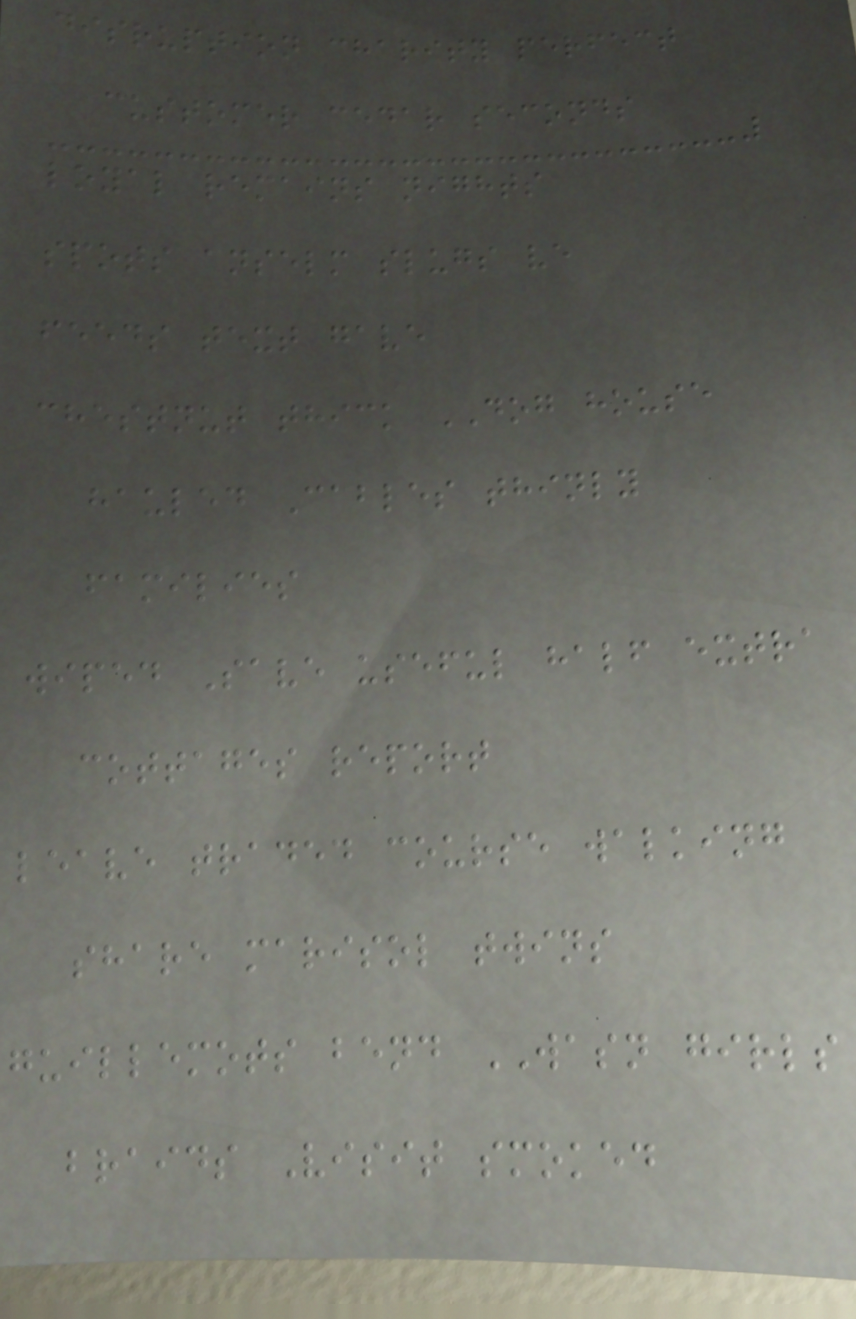disruption charity perfect
customer cedar seconds
loyal remains nights
spots anselm slugs ve
feeds text gave
chestnut thick DOG house
hauled Cables thinly
families
wiped Save useful half extra
cottages report
leave traded course walking
share marisol twins
guillemots bend WASN girls
braids Visit smoked
